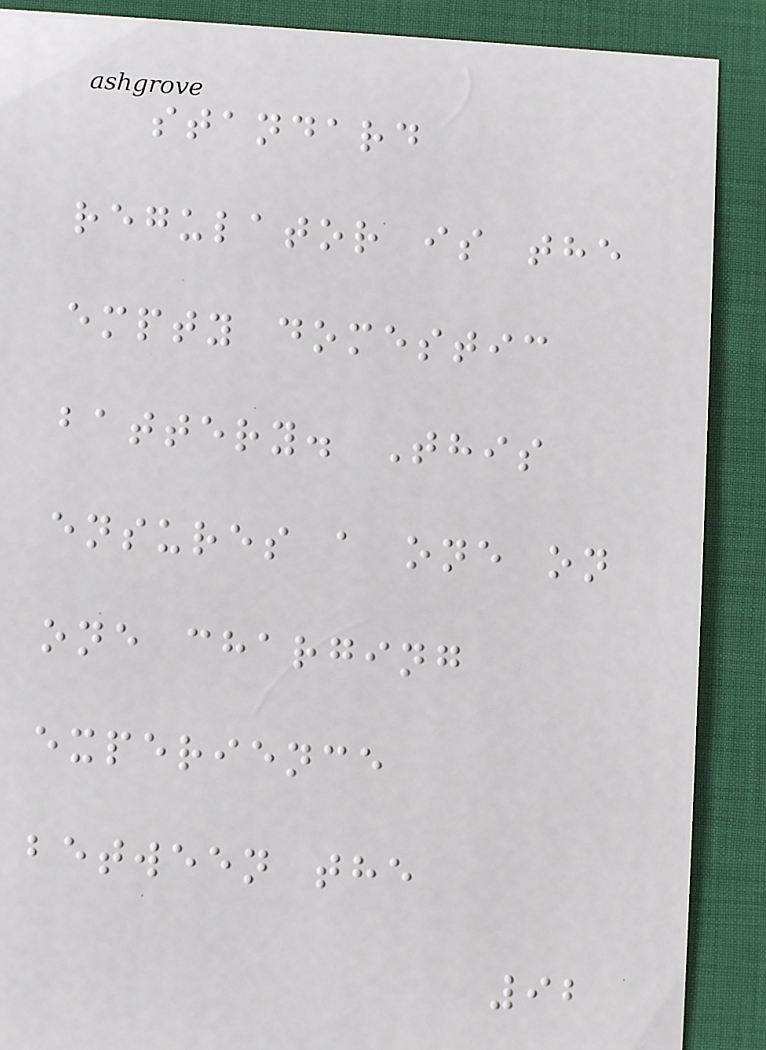standard
regulator is the
empty domestic
battery. This
ensures a one on
one charging
experience
between the
92
